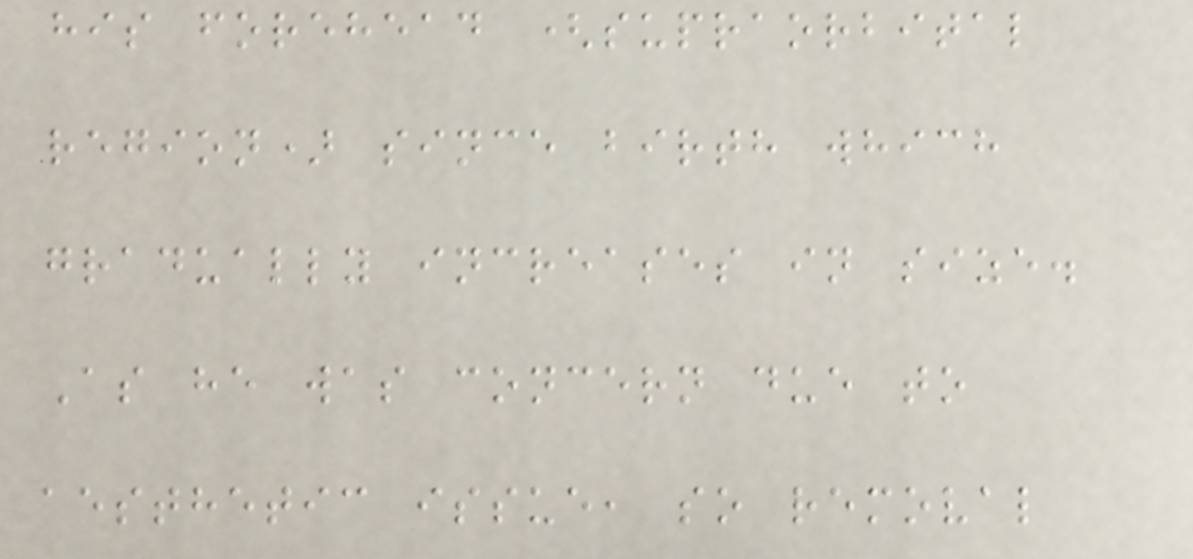his forehead (supraorbital
region) since birth which
gradually increases in size.
As he was concern due to
aesthetic issue, so removal
